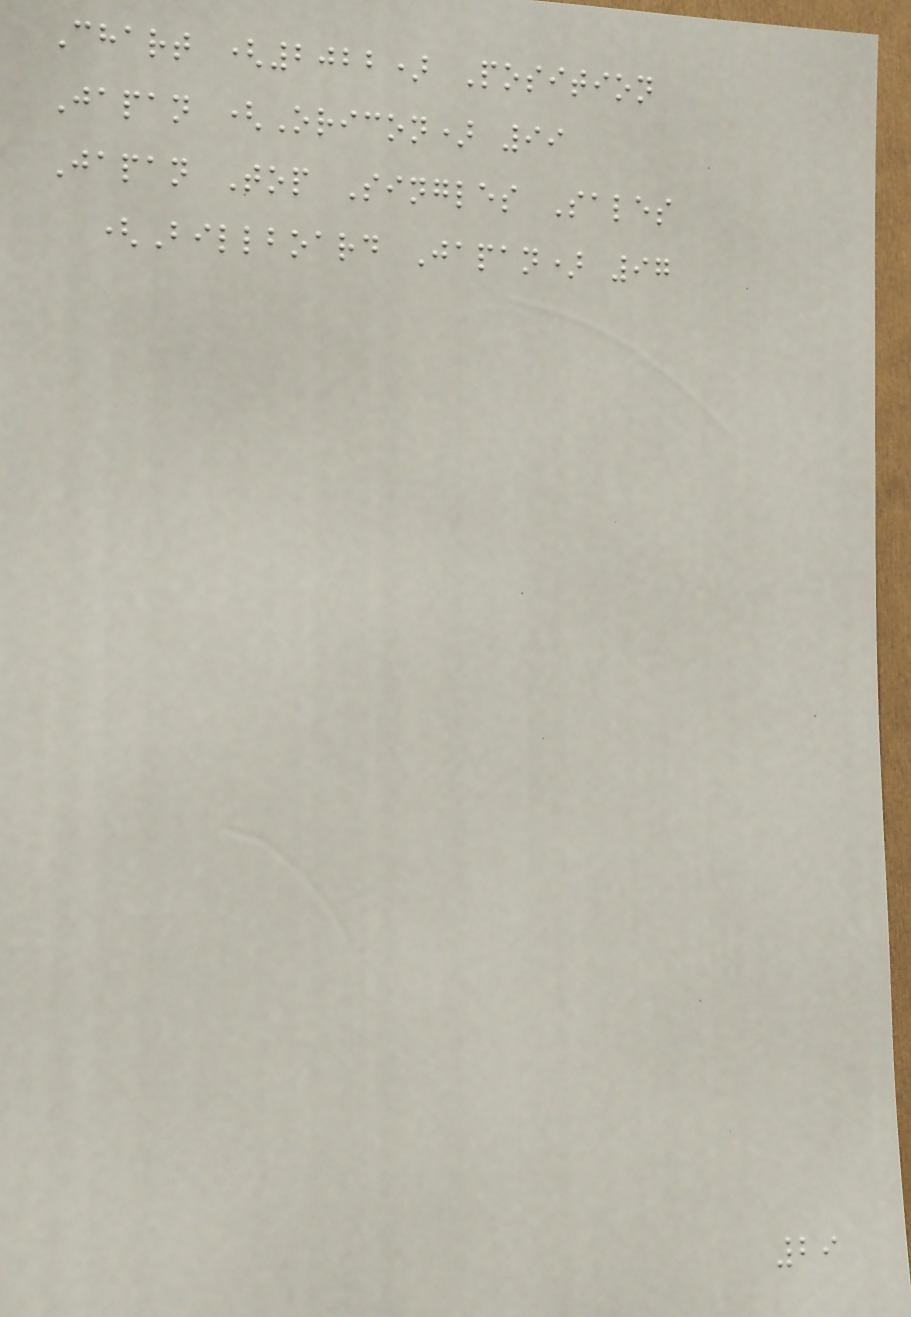Chart (2022) Position
Japan (Oricon) 99
Japan Top Singles Sales
(Billboard Japan) 97
29
